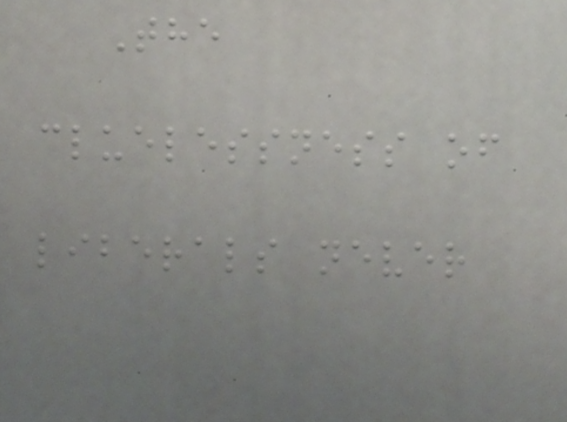The
cluelessness of
liberals never
